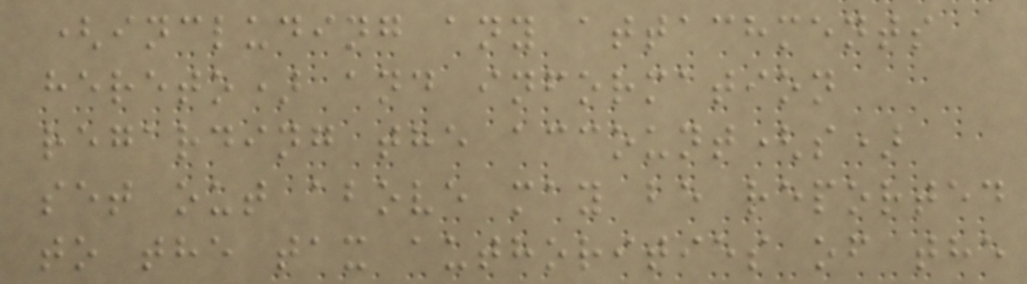(including any attachments
hereto) and information
regarding the account(s)
set out above may be reported
to the tax authorities of the
